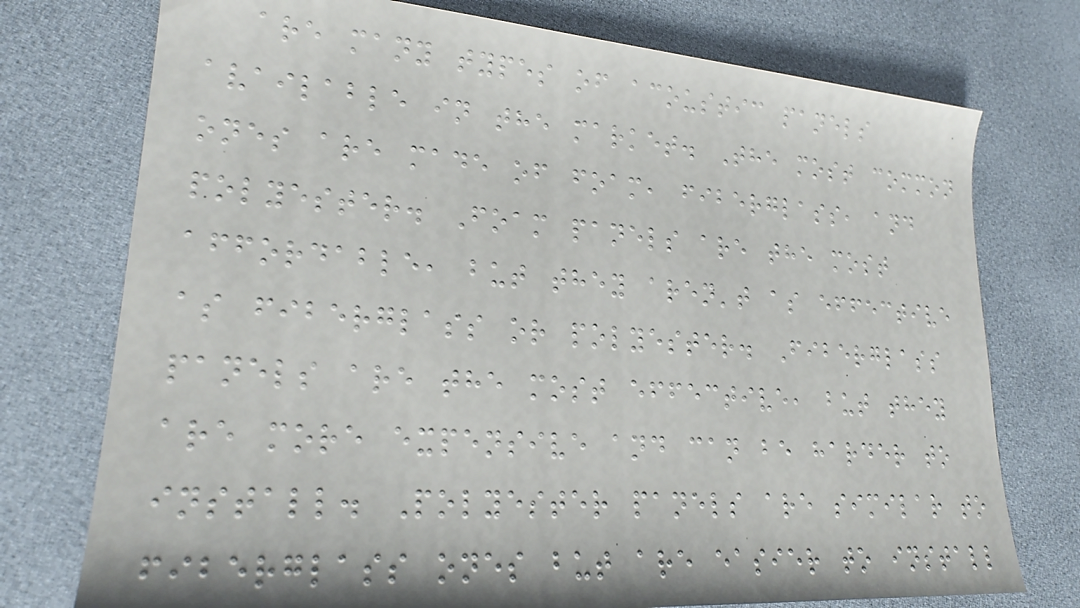are many types of acoustic panels
available in the market. The most common
ones are made of foam, fiberglass, and
polyester. Foam panels are the most
affordable, but they aren't as effective
as fiberglass or polyester. Fiberglass
panels are the most effective, but they
are more expensive and can be harder to
install. Polyester panels are similar to
fiberglass ones but are easier to install
